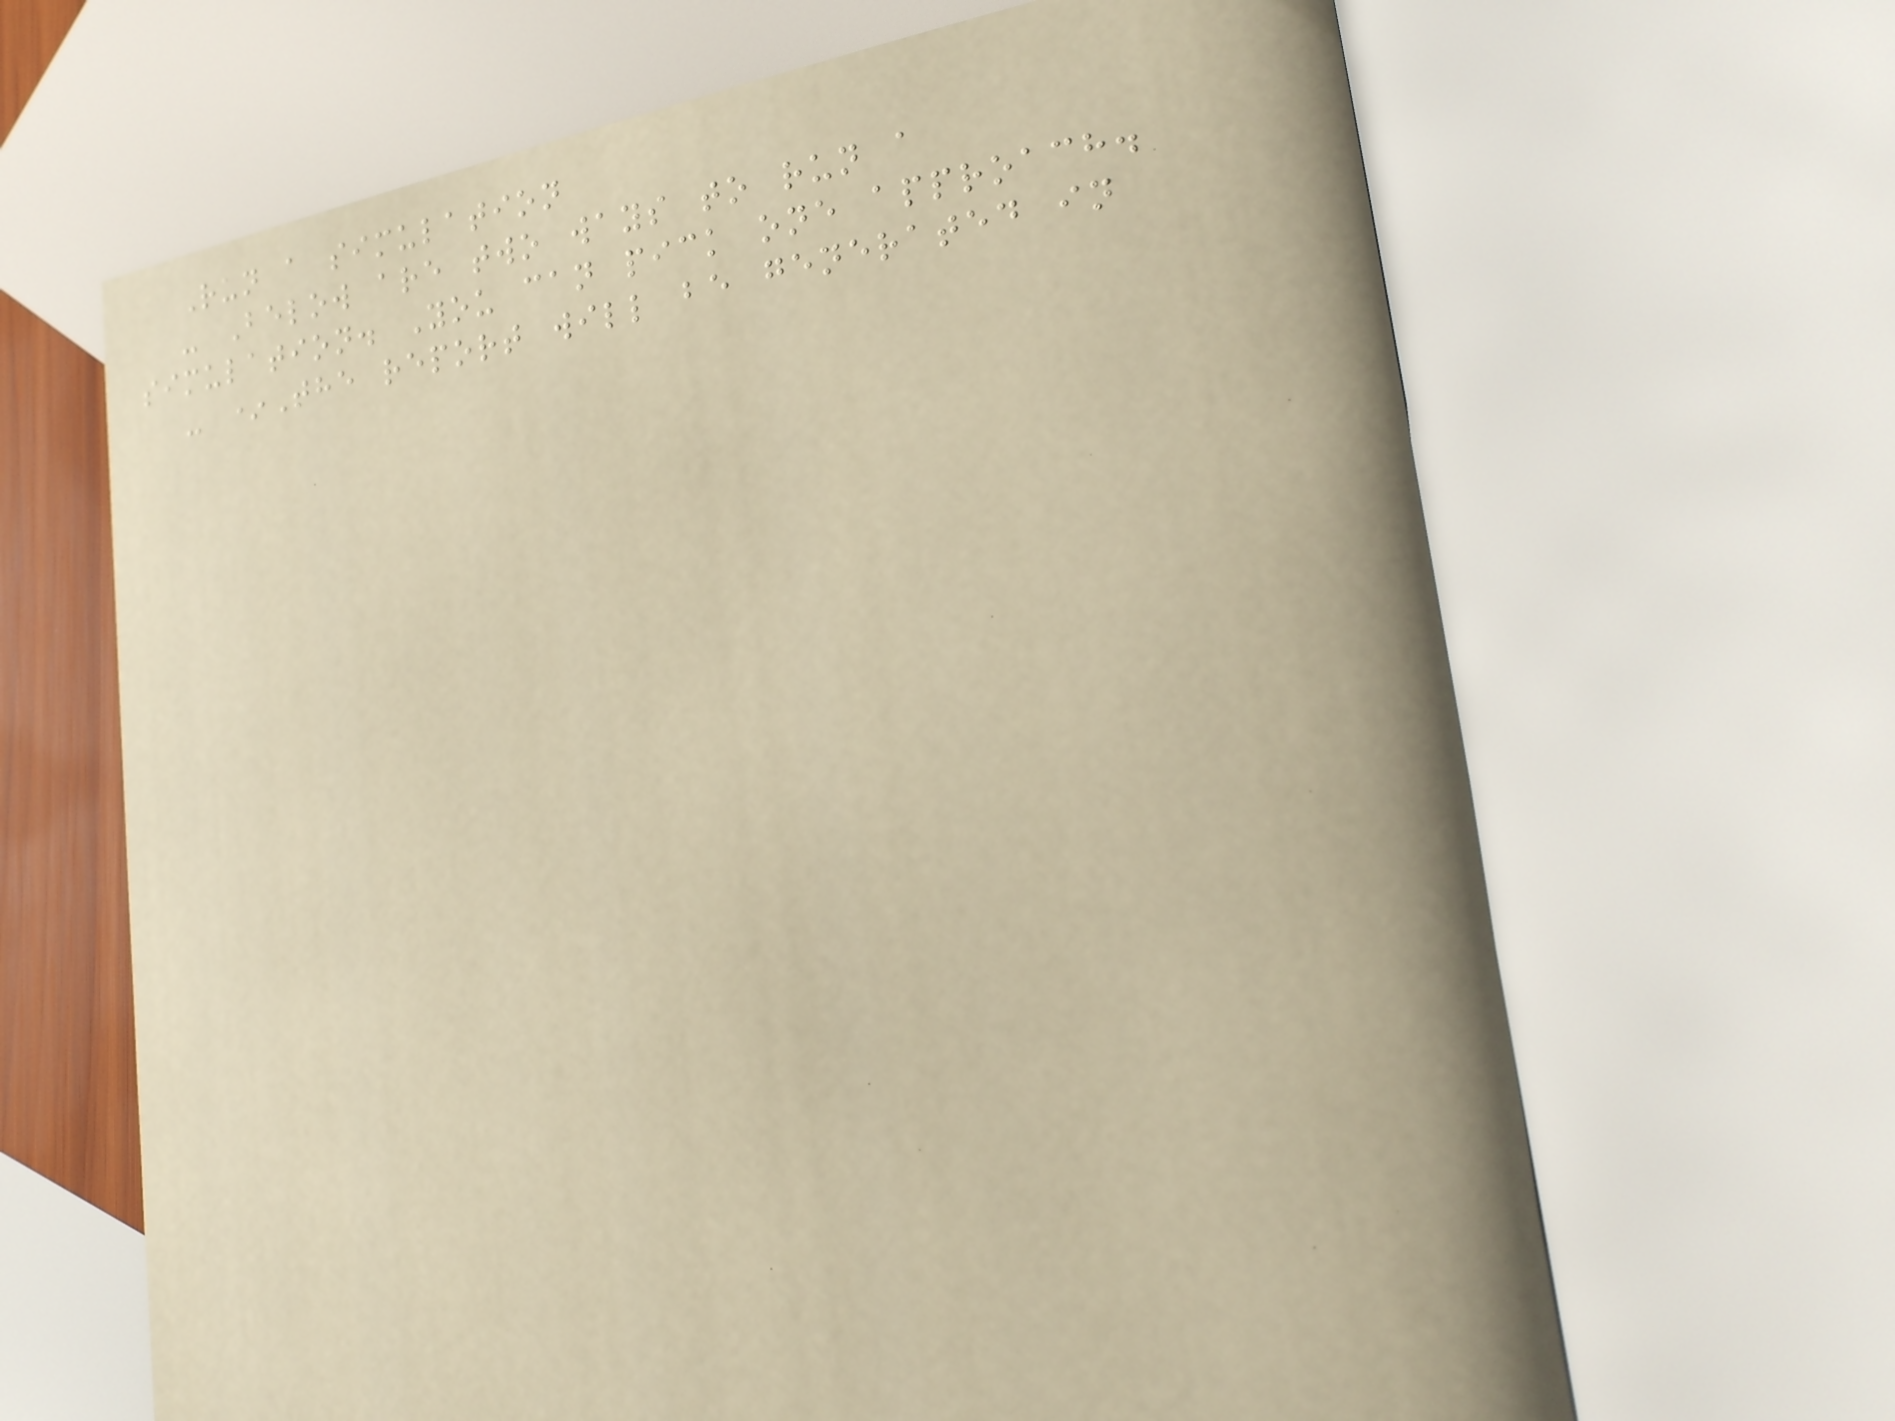Run a simulation
- Below are two ways to run a
simulation. You can pick one approach.
- *The report will be generated in
